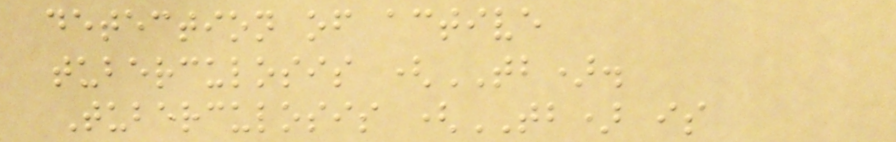detection of active
tuberculosis (TB).
Tuberculosis (TB) is
